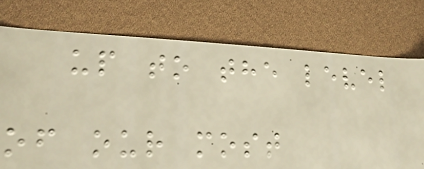up to the level
of our most
